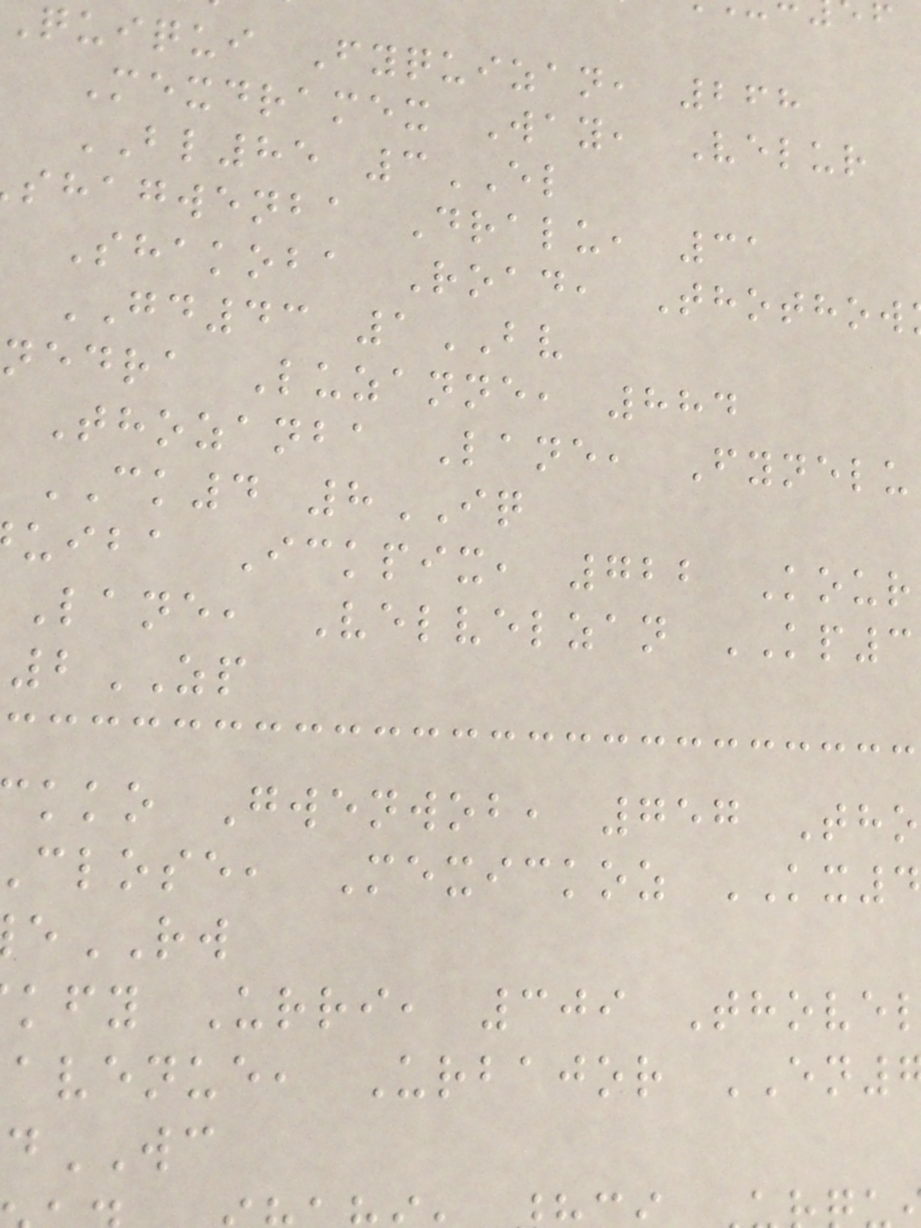quiqui Fyquizan, 268
Mexdramex Way, Velur
BL85 3EL
shagwenba Dralu, 31
Shakoba Road, Thothow
GD43 1BV
nedra Luzanne, 884
Thozanba Lane, Fynelu
CK4 8IQ
uiba Ickpix, 722 Kour
Lane, Velvelzan KP3
2ZP
kko Gwenwob, 757 Tho
close, Mexickoz KX4
RW
kfy Urri, 309 Thove
avenue, Urbajor EN
WC
